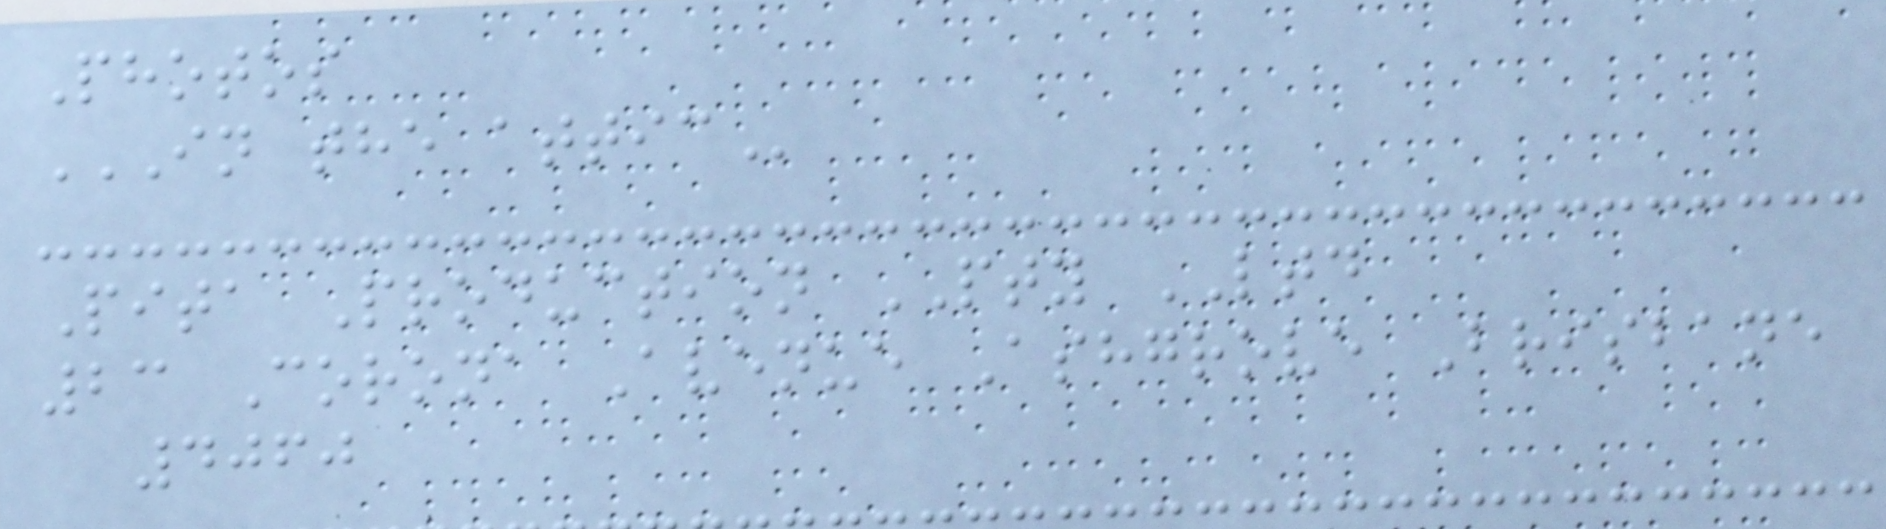Photos
IN THE ATTIC
Pita Production PTY LTD
23 Corona Avenue Ashgrove Brisbane
4060
